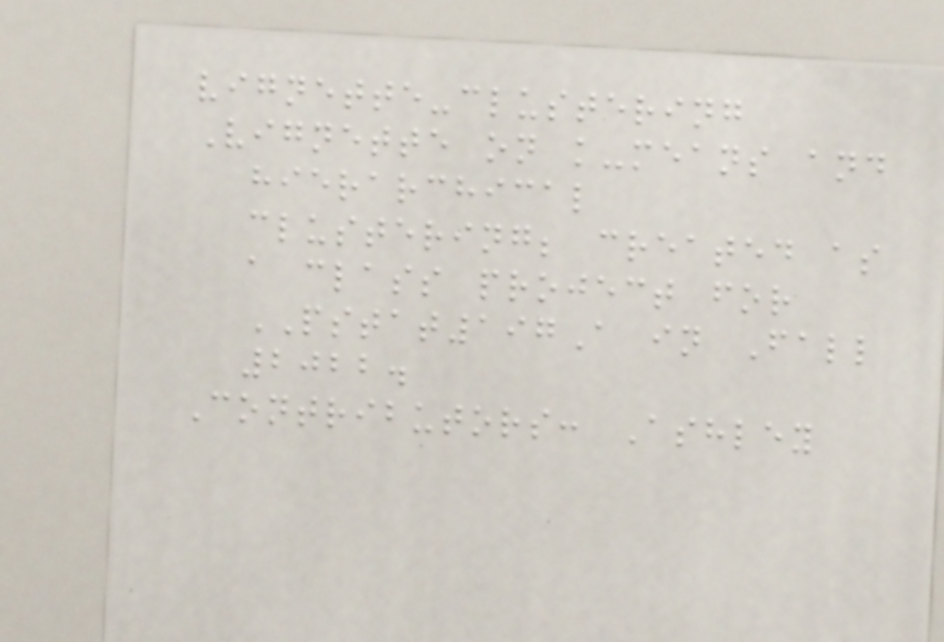vignette-clustering
Vignette on k-means and
hierarchical
clustering; created as
a class project for
PSTAT197A in Fall
2022.
Contributors: Ashley
